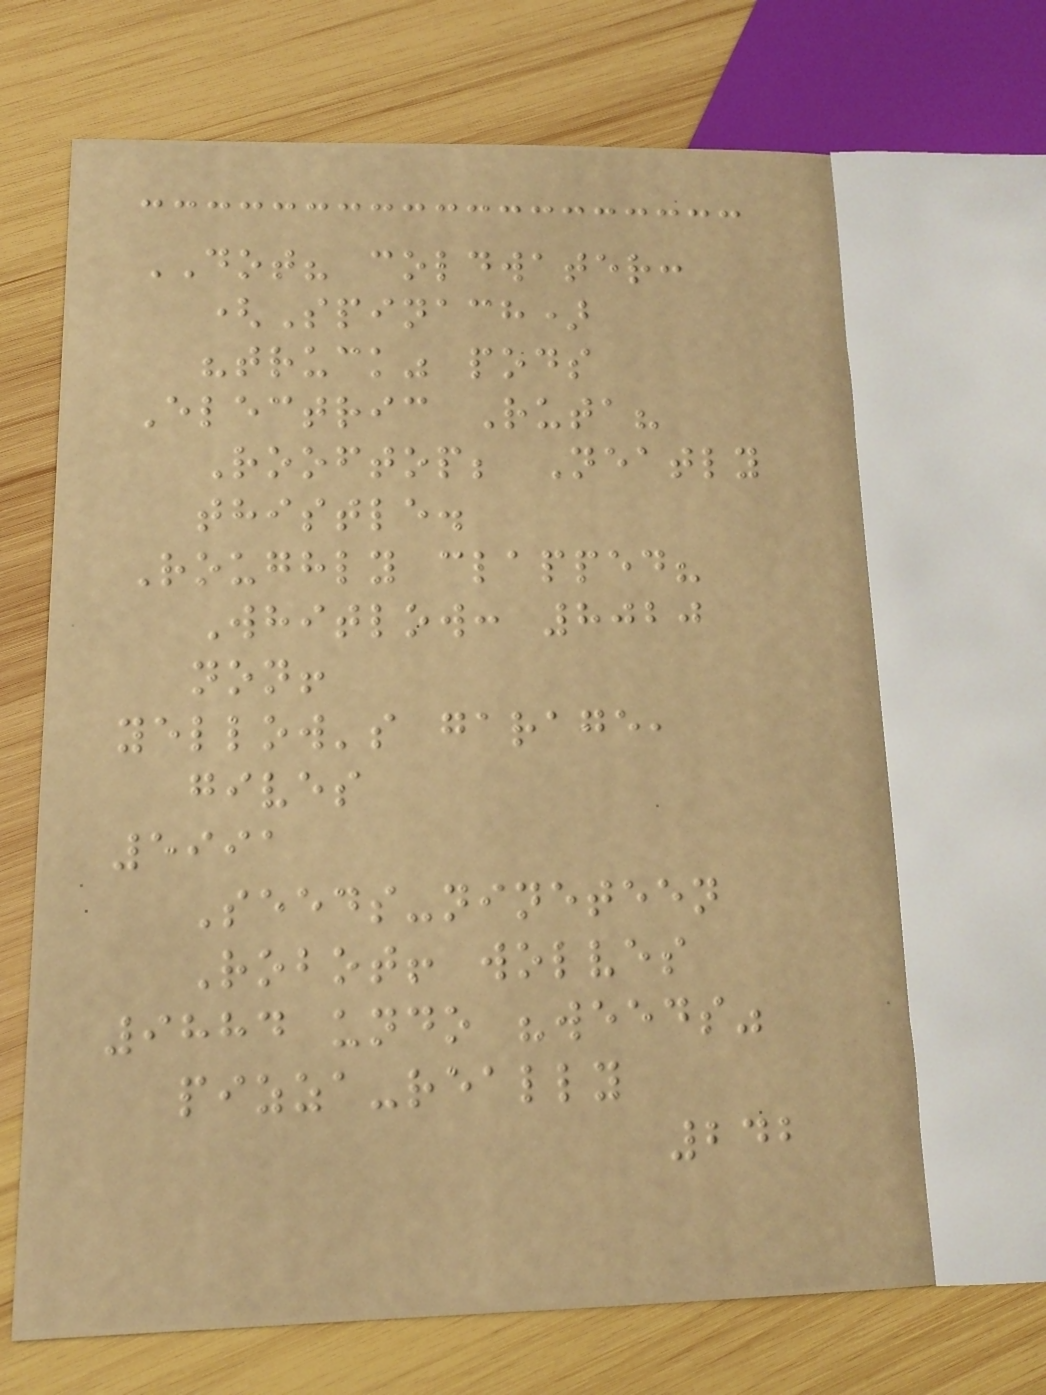DOT? coldwater:
(Spinach)
"truck" pods
Electric Ruta?
Rooftop; Neatly
thistle.
Roughly clapped?
Whitlow: 8020
non!
yellow's garage,
gives
5991
Seeds-nineteen
Robot! wolves
9884 undo "weeds"
pizza-really
242
